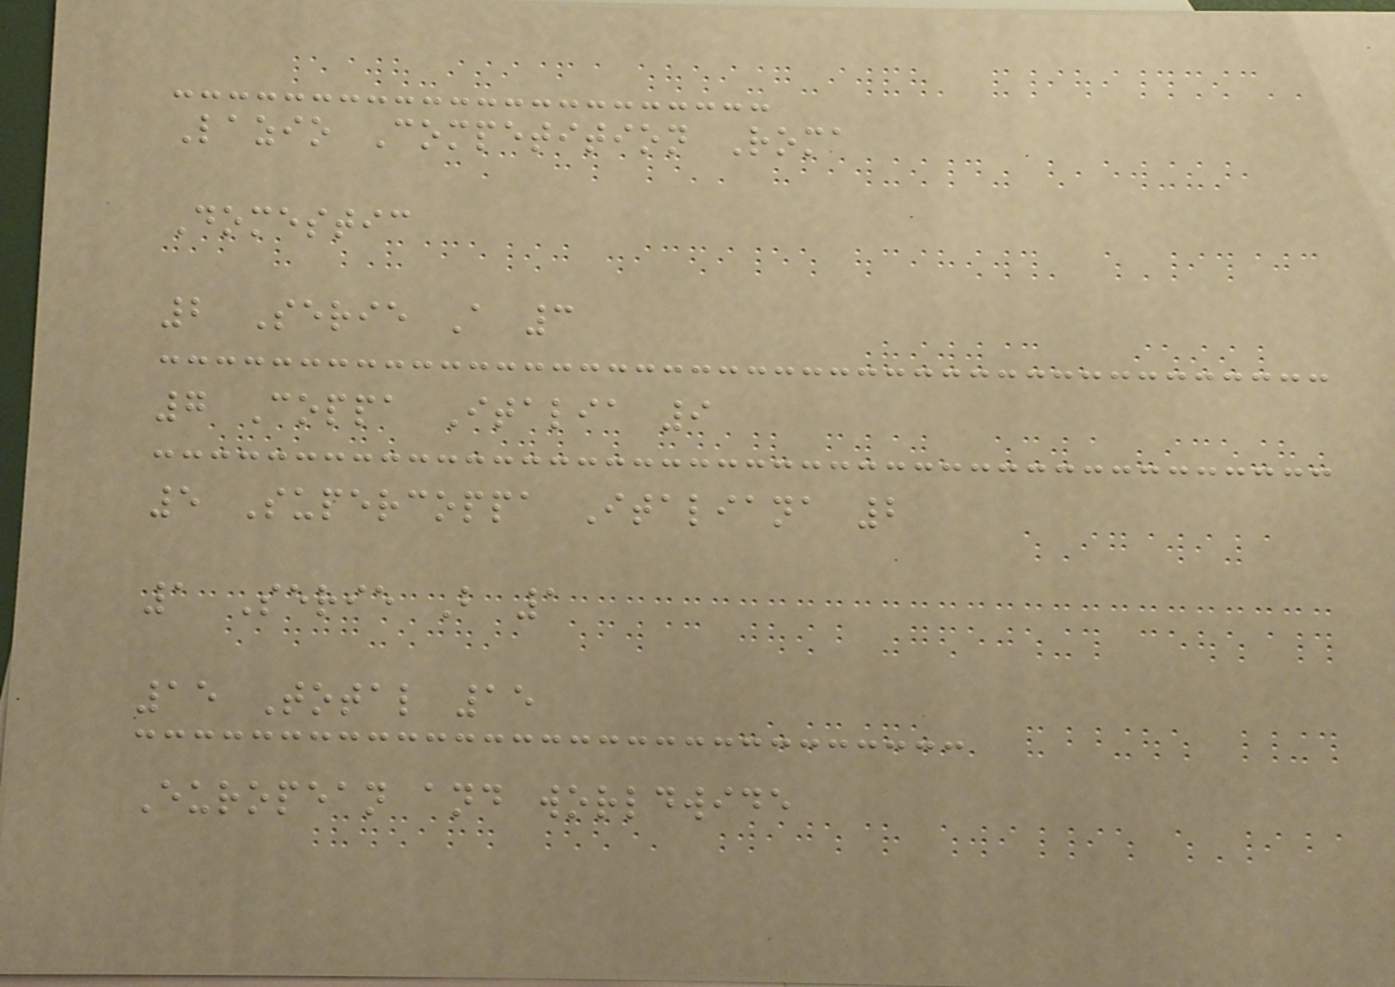Lazio Competition Roma
Domestic
2 Serie A 3
7 Coppa Italia 9
5 Supercoppa Italiana 2
1 Serie B 1
15 Total 15
European and worldwide
